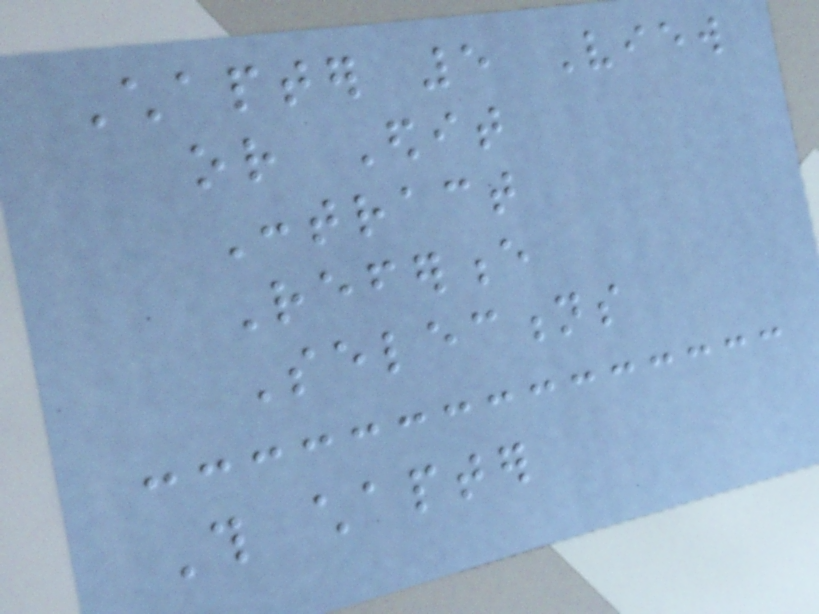Chapter 5 View
or Edit
Contract
Reference
Selections
This chapter
